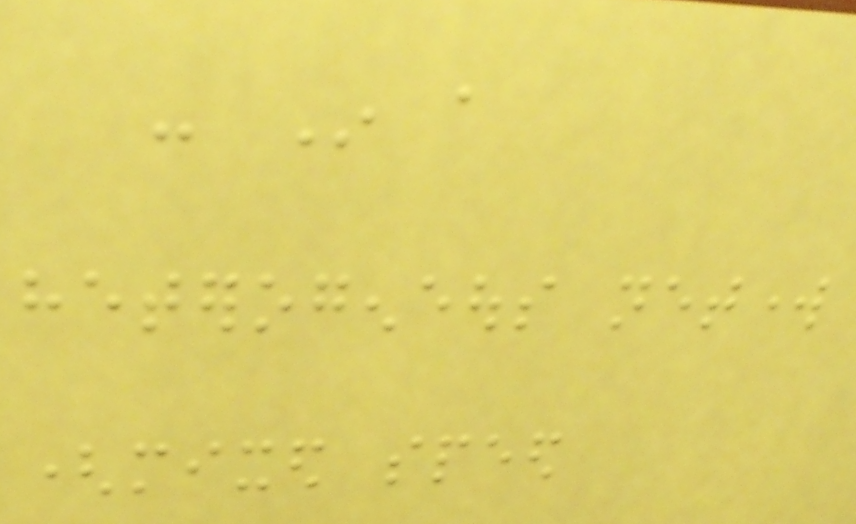- In a
heterogeneous network
(mixed speed
